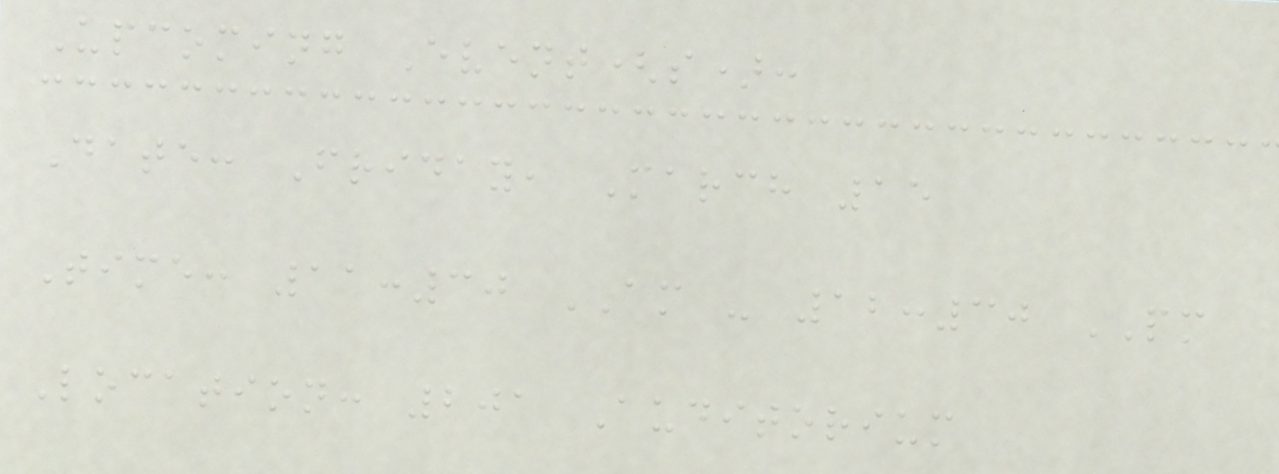Upcoming Event(s):
Date: Friday, March 15
Time: 11:30 AM - 12:30 PM
Location: 201 Auditorium
